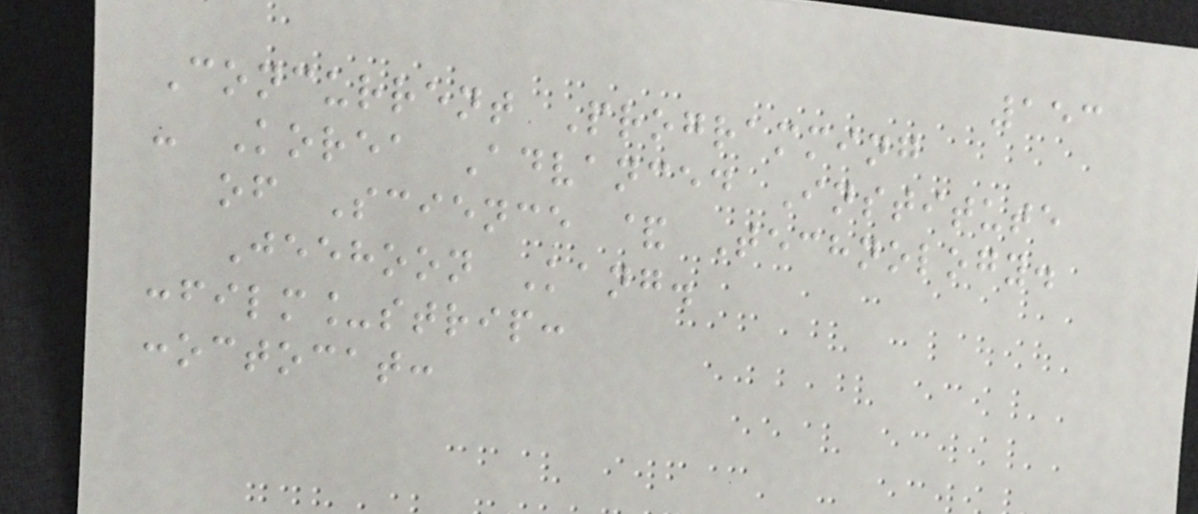153
Concurrent Programming
- Korea Advanced Institute
of Science & Technology.
Jeehoon Kang.
:film_strip:
:octocat:
